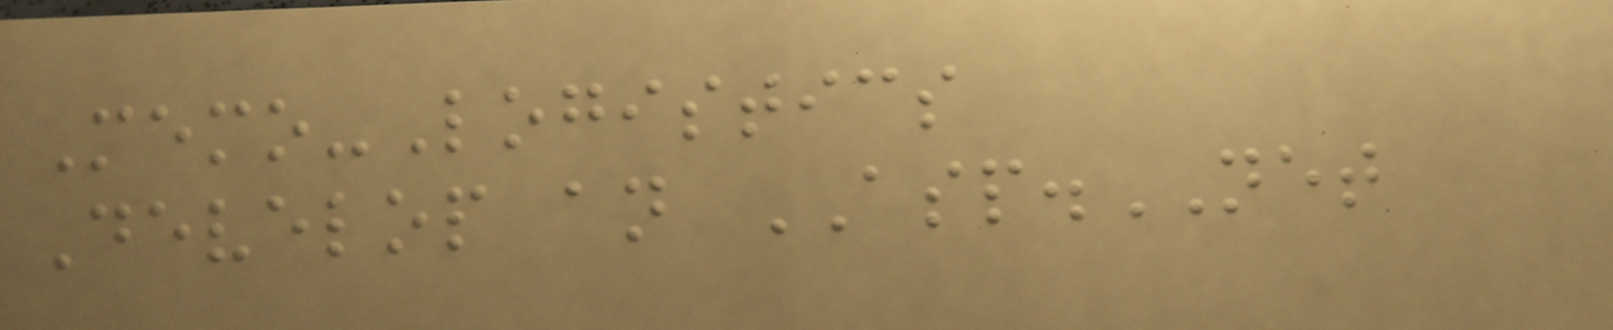Memo-Logistics
Develop an ASP.NET
